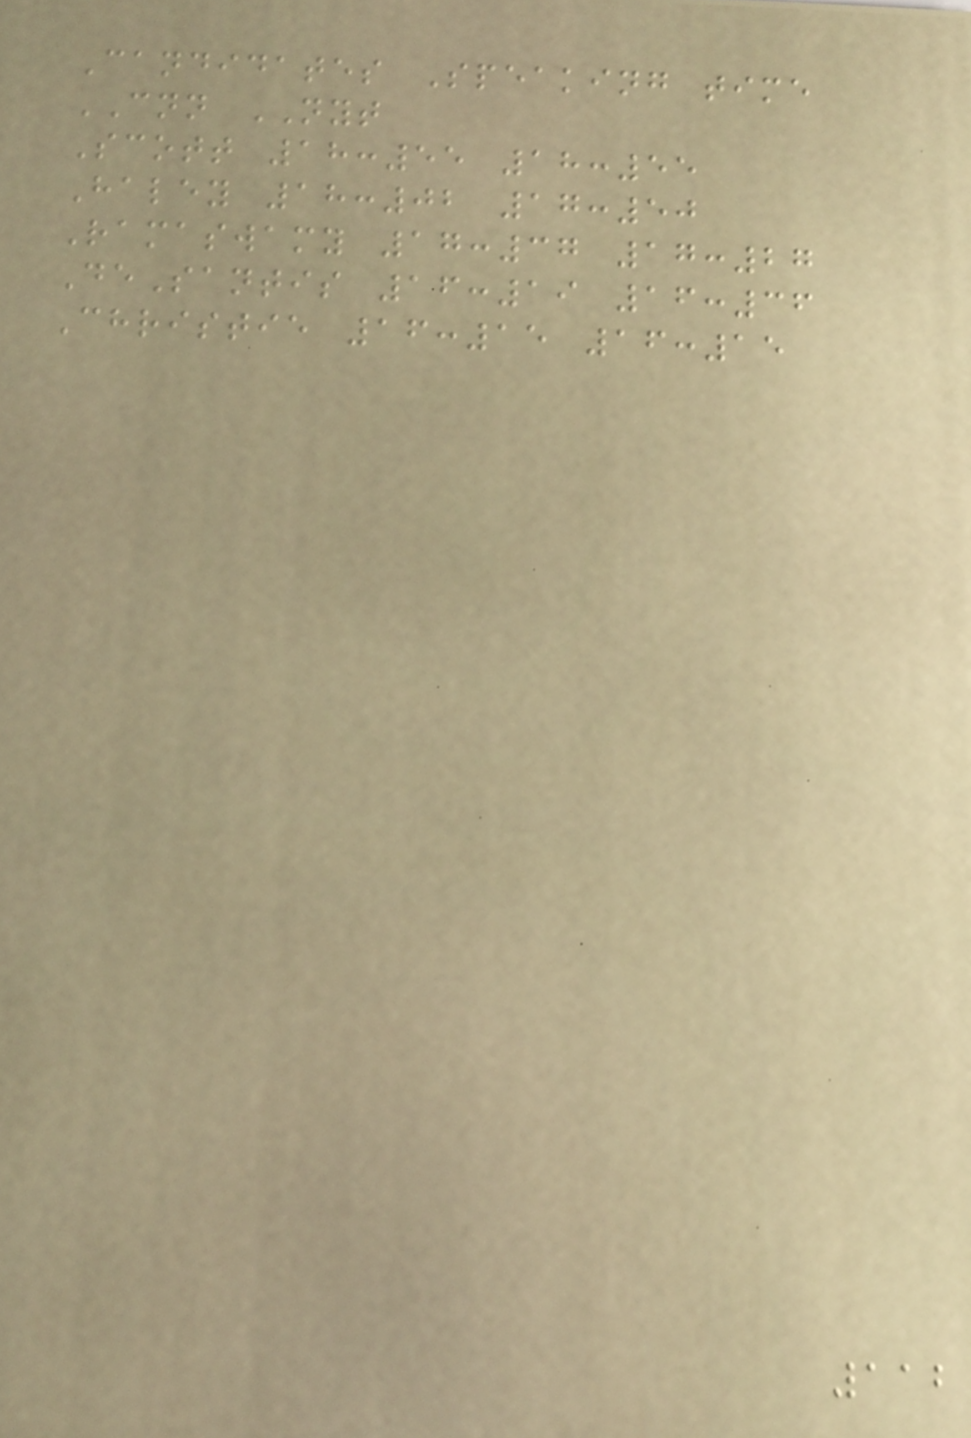Candidates Speaking time
CNN NYT
Scott 18:55 18:55
Haley 18:02 17:50
Ramaswamy 17:37 17:27
DeSantis 16:19 16:36
Christie 16:15 16:15
112
